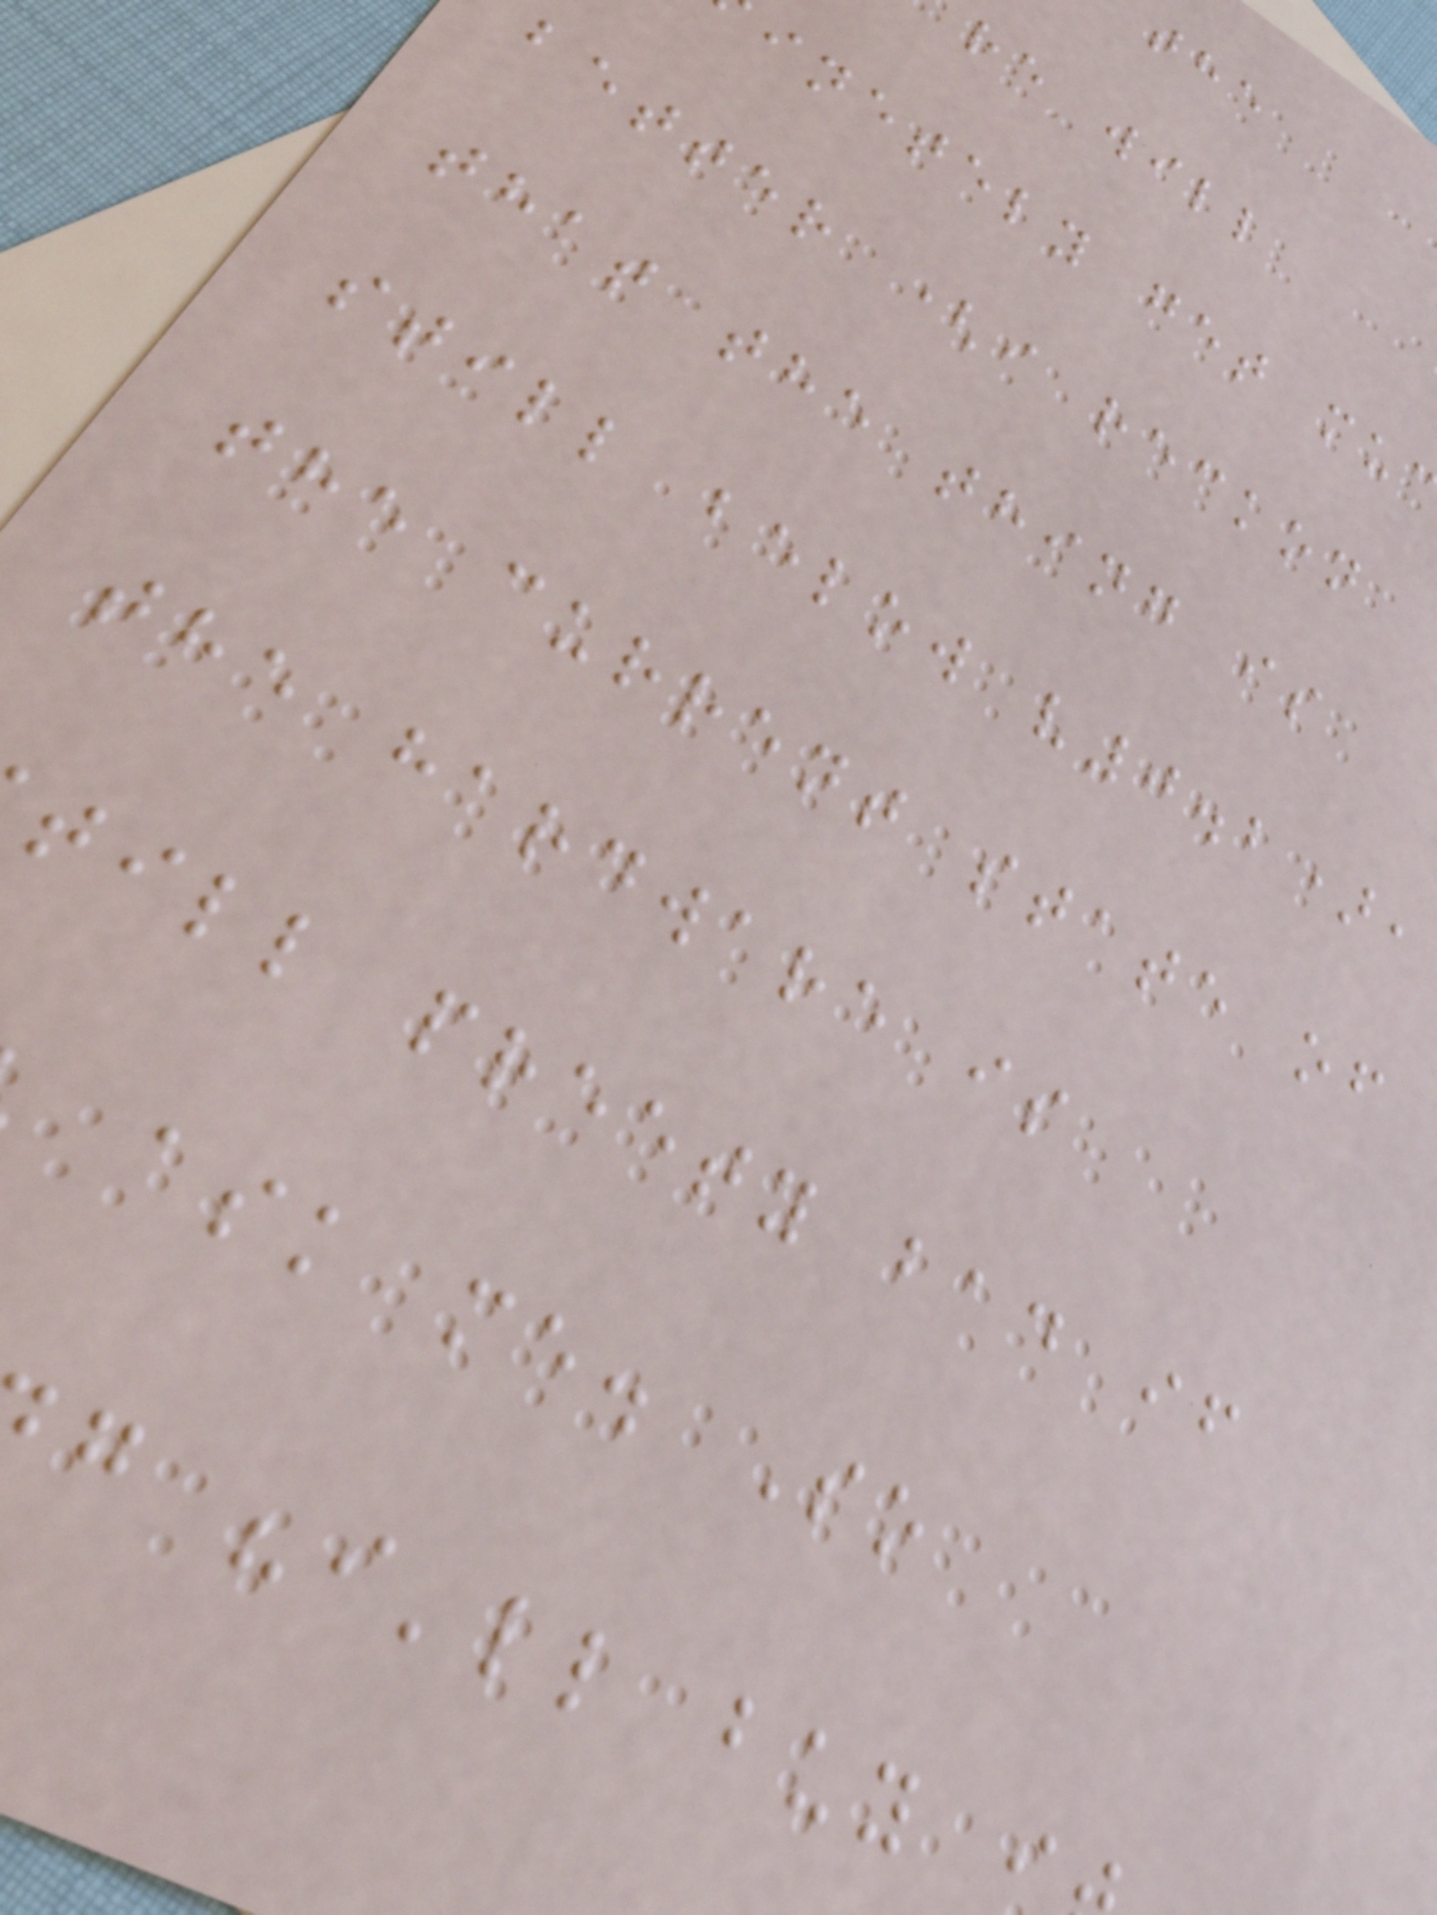re will
inetely get mu
better (i reckon
that the thing is
still below v0.2),
the current state of
the hardware is
till preety bad if
ask me. So
g "i'll buy i
